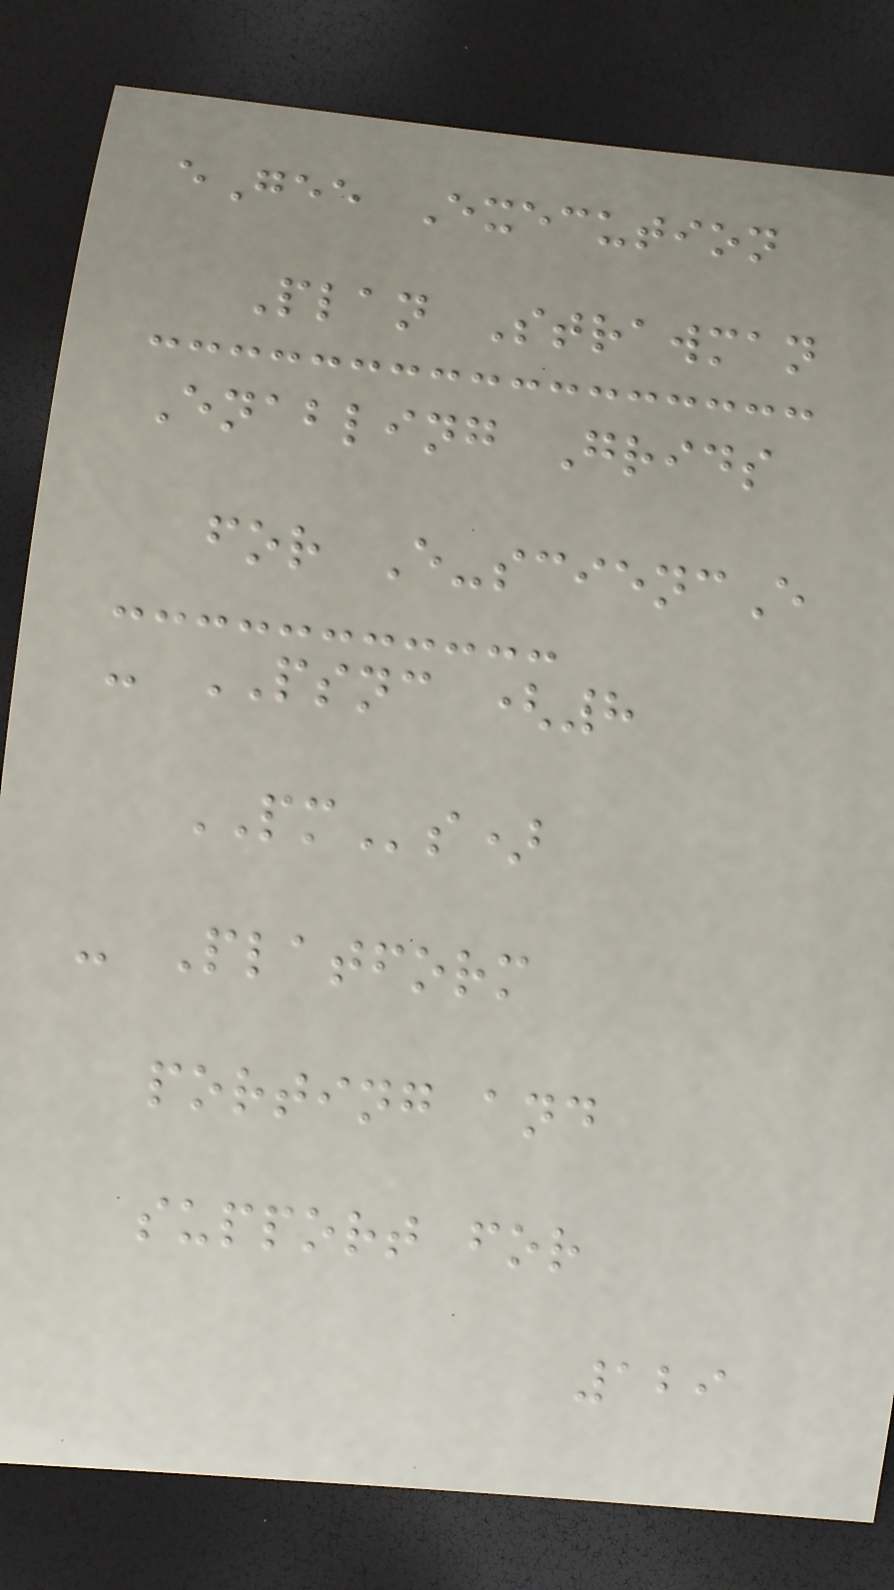eGee Execution
Plan Strawman
Enabling Grids
for E-sciencE
- PSNC (8
PMs)
- Platform
porting and
support for
129
